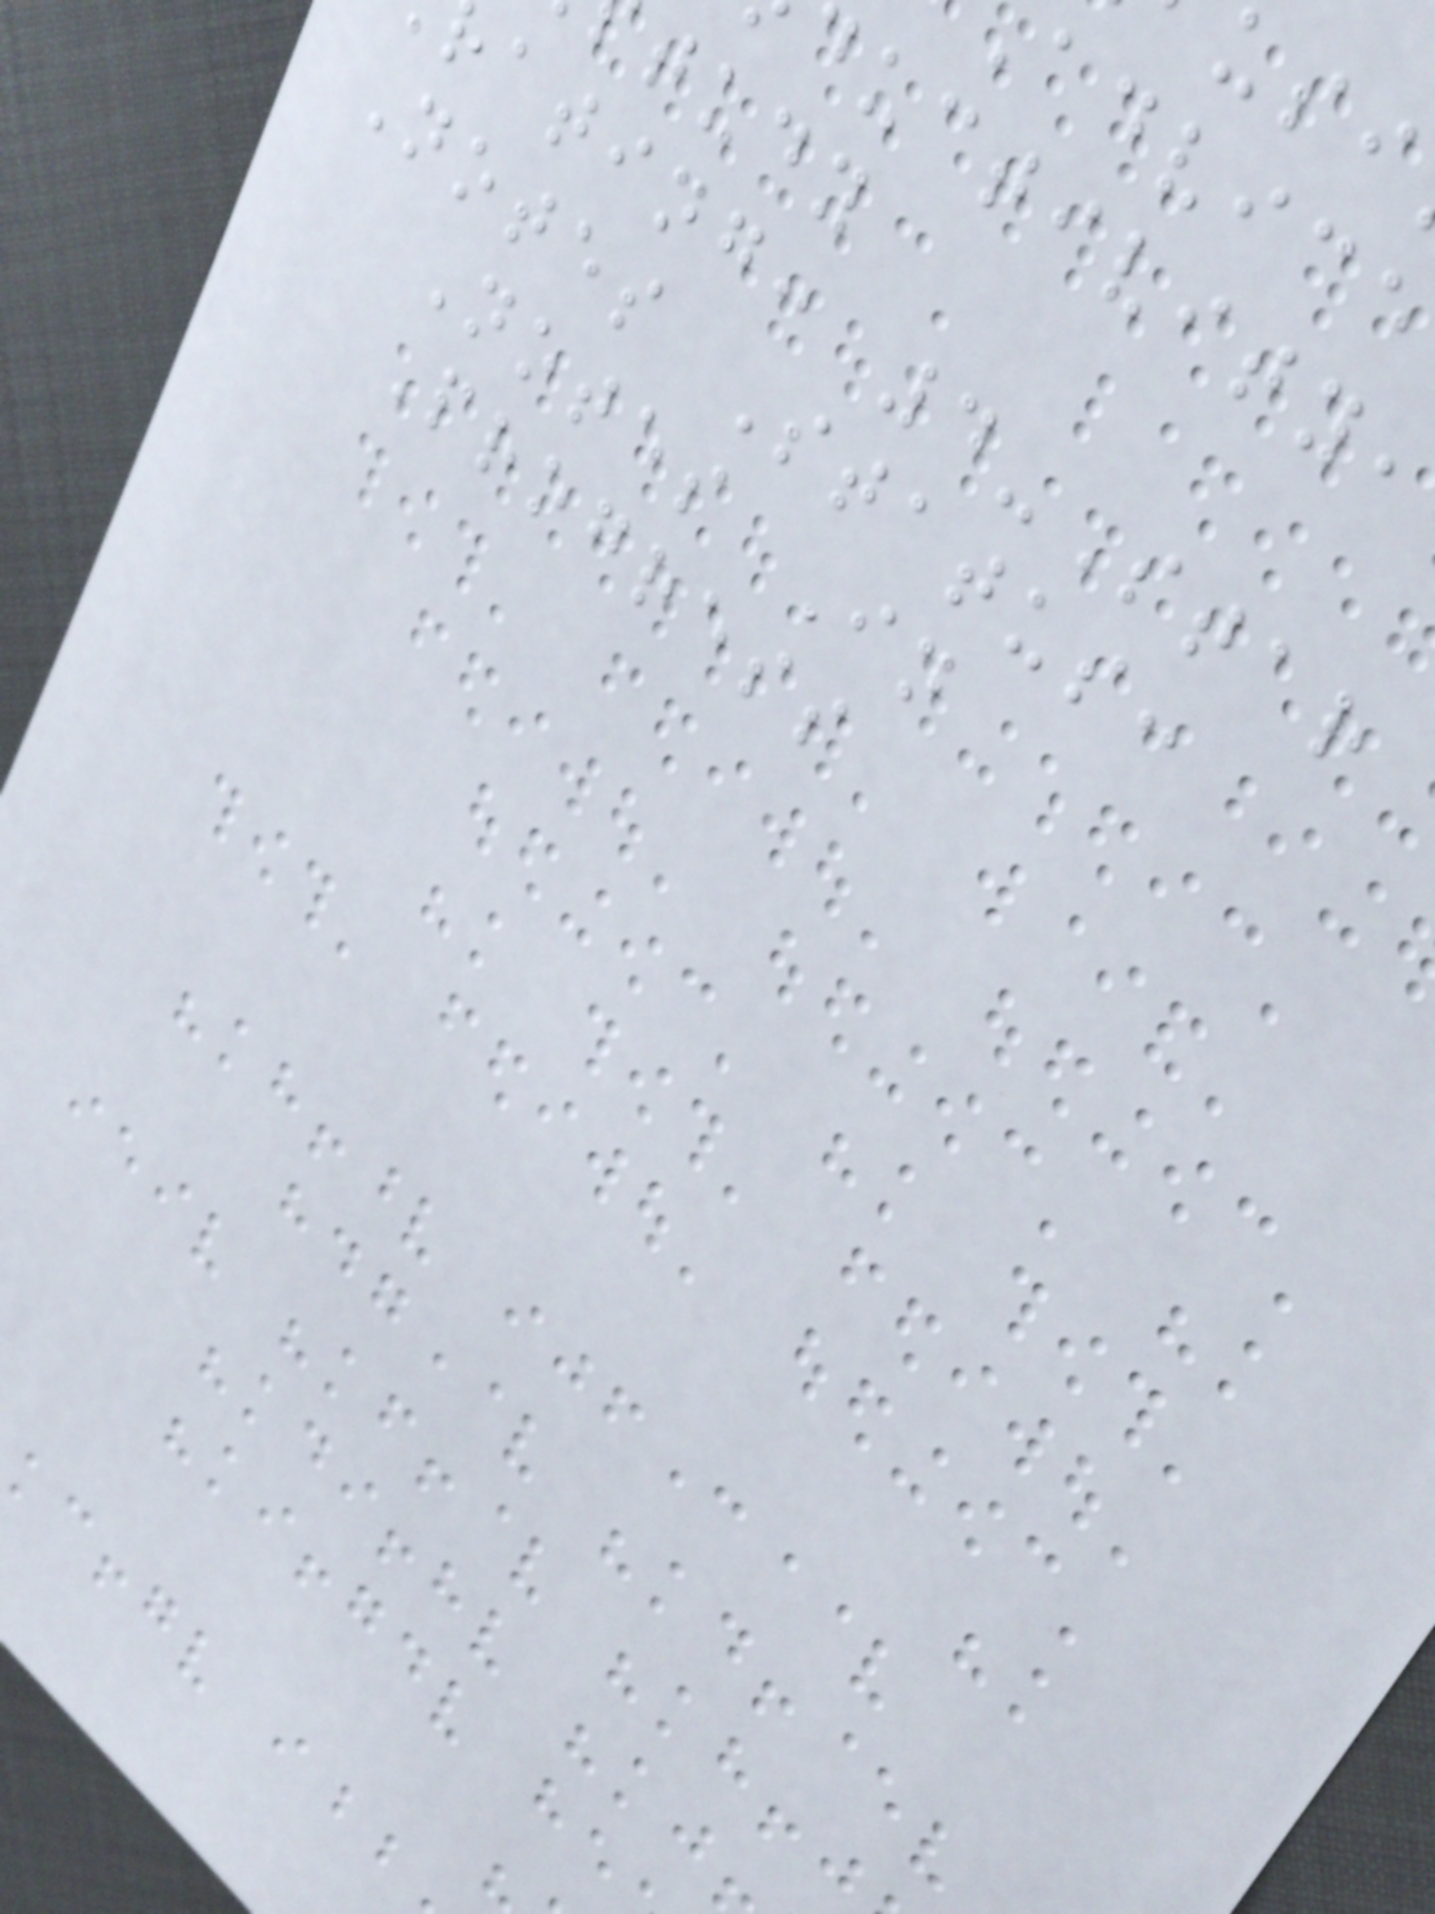ductivity,
tudy
ating: 4-Star
Notes Status:
Notes In
Progress
